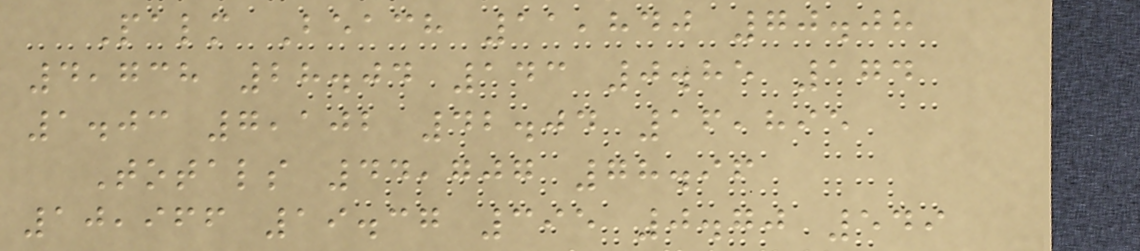Palm Beach 11,840 70.08
4,738 28.04 143 0.85 174
1.03 7,102 42.04 16,895
Totals 44,707 78.96
10,966 19.37 395 0.70 549
